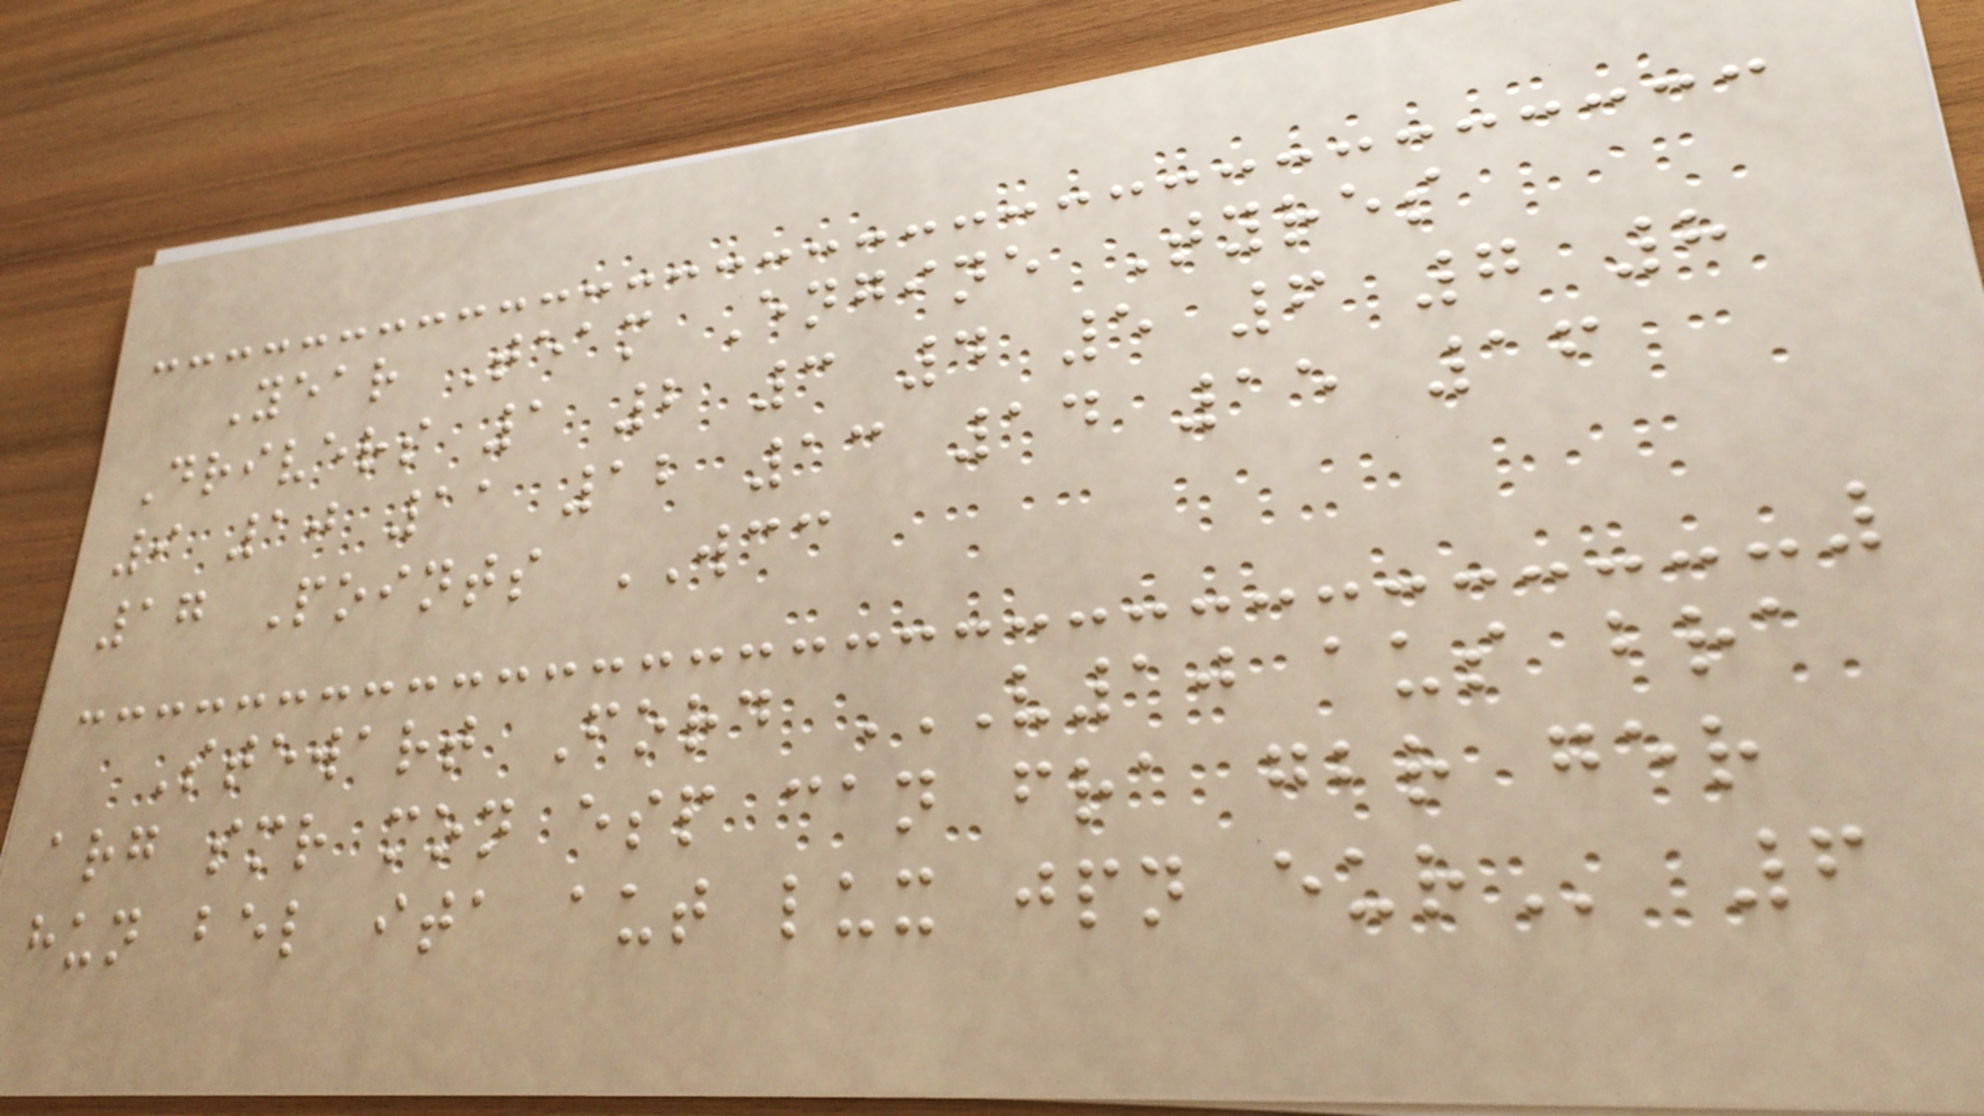Year Team Engine Tyres
Drivers 1 2 3 4 5 6 7 8
9 10 11 12 13 14 15 16
17 Points WCC
Stewart Ford V10 AUS BRA
ARG SMR MON ESP CAN FRA GBR GER
HUN BEL ITA AUT LUX JPN EUR 6
